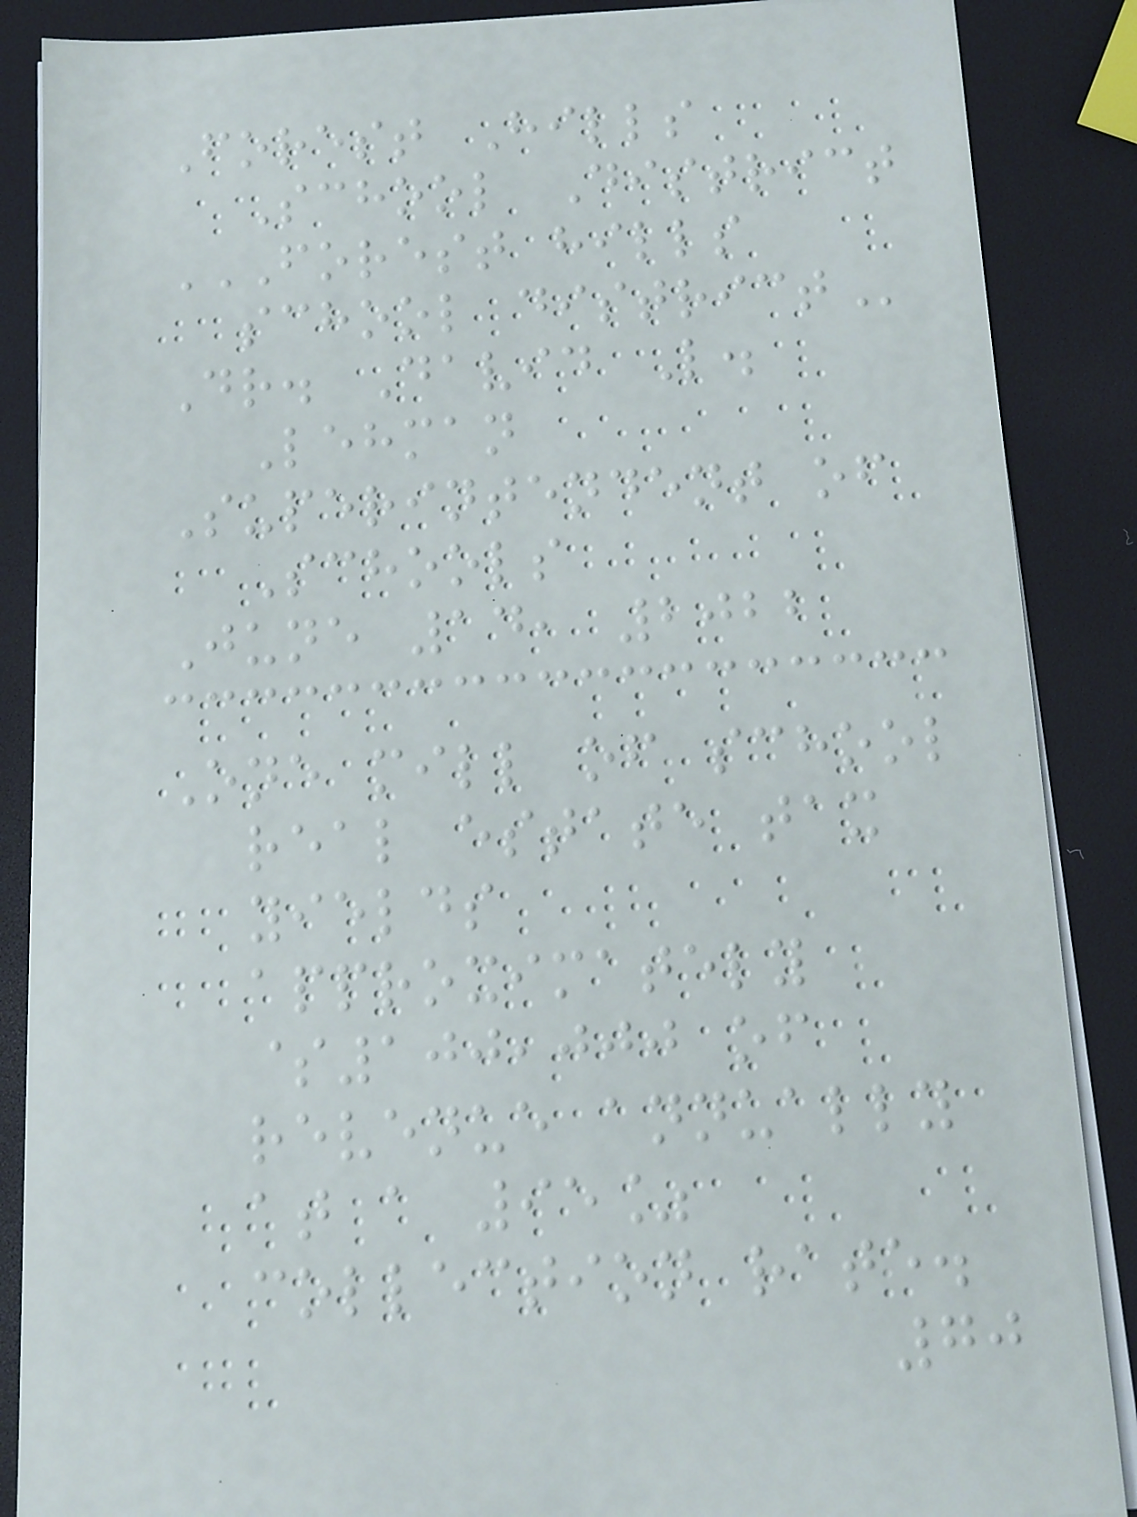Forest Hills
School District
FOREST HILLS
SCHOOL DISTRICT
Dr. David L.
Lehman
Superintendent of
Schools
June 14, 2022
One mill of school
real estate tax
yields
approximately
$100,000 of
revenue annually
at a 95%
collection rate.
70
